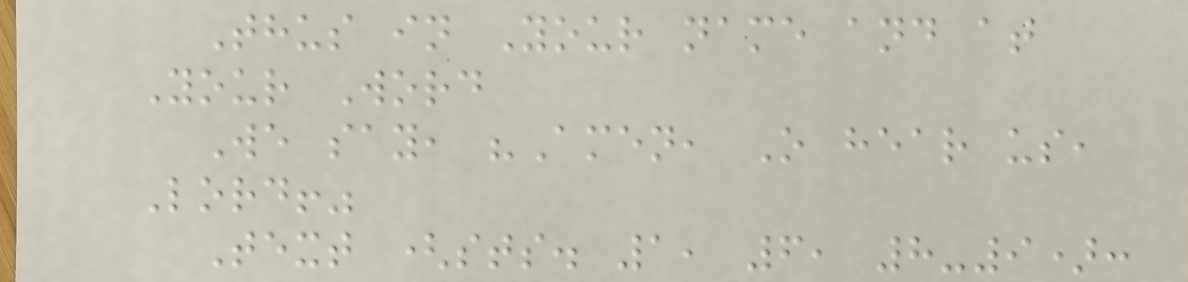Thus in Your name and at
Your Word
We say, "Amen, O hear us,
Lord!"
Text (sts. 1, 6, 8-9):
